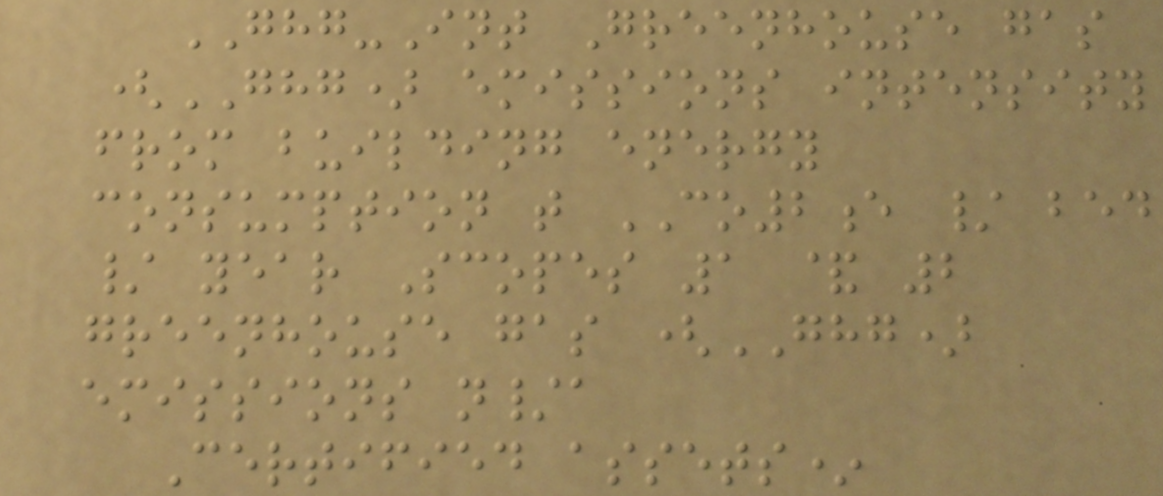GHG-Int Greenhouse gas
(GHG) emissions intensity
from building energy
consumption t CO2e / bed
/ year Scopes 1 & 2
greenhouse gas (GHG)
emissions n/a
Certified assets*
